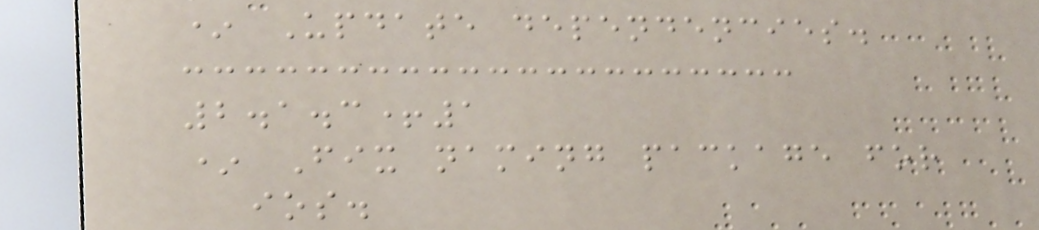* Update dependencies.
2.1.3+1
* Fix naming package for
ios.
